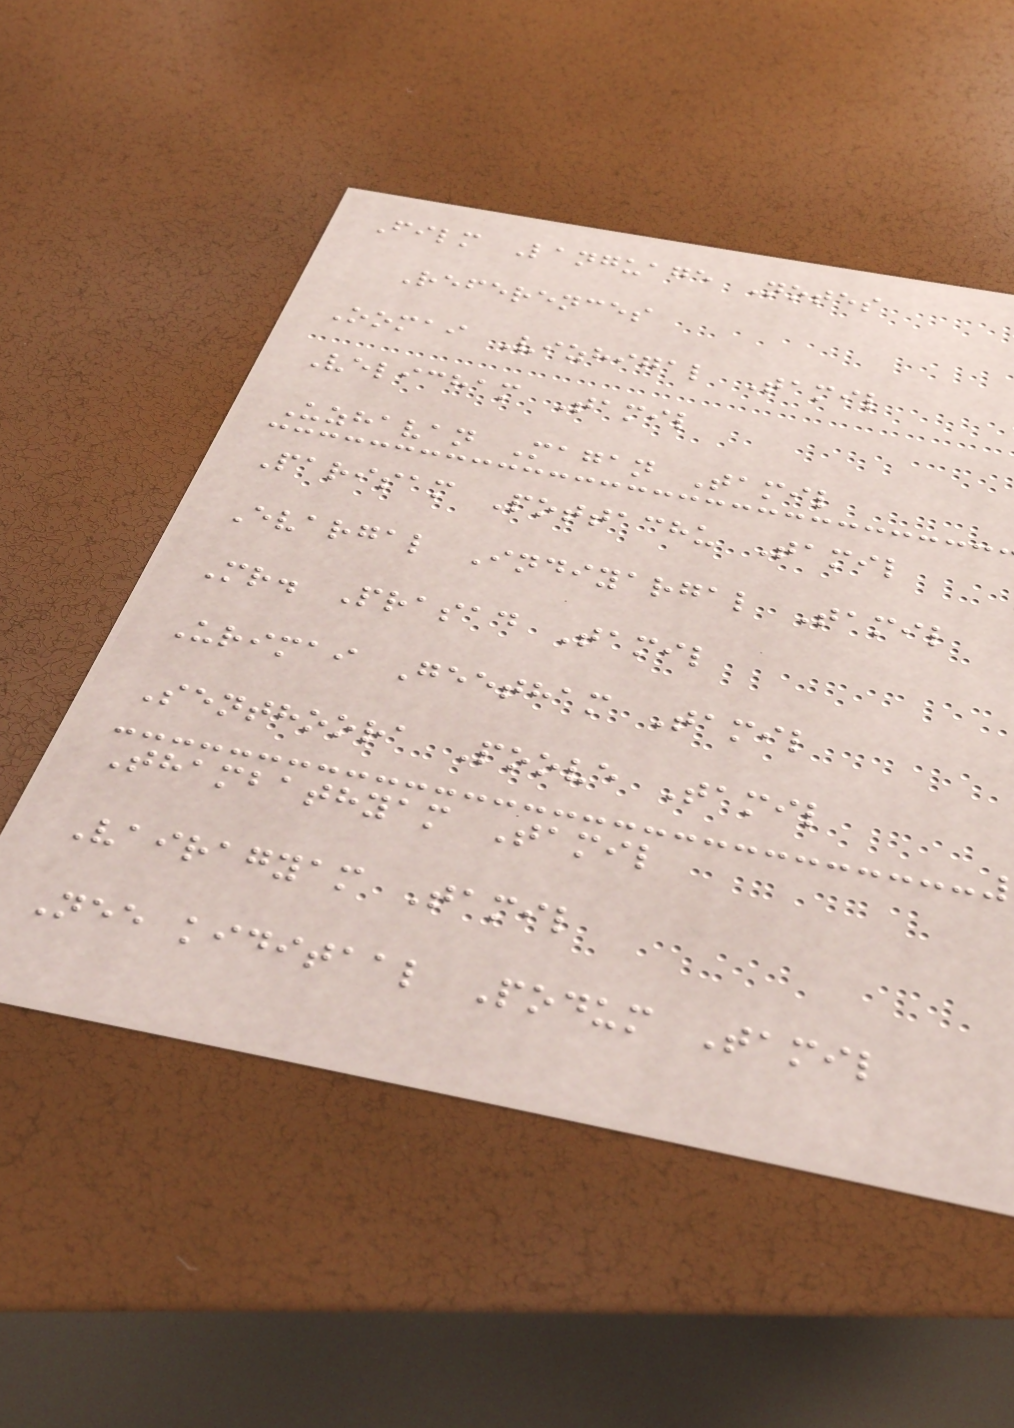Film Language Notes
References
Oomai Vizhigal Tamil
Velicham Tamil
Uzhavan Magan Tamil
Parisam Pottachu Tamil
Evargal Indiyargal Tamil
Mr. Prasad Tamil
Urimai Geetham Tamil
Senthoora Poove Tamil
Thambathyam Tamil
Vairagyam Tamil
Nee kiditaal Podum Tamil
